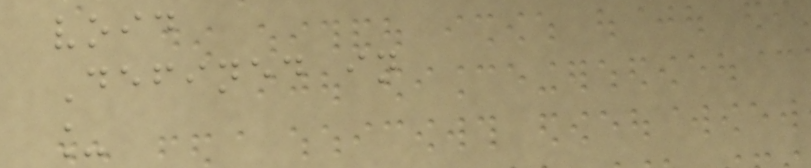void
Defined in
_
